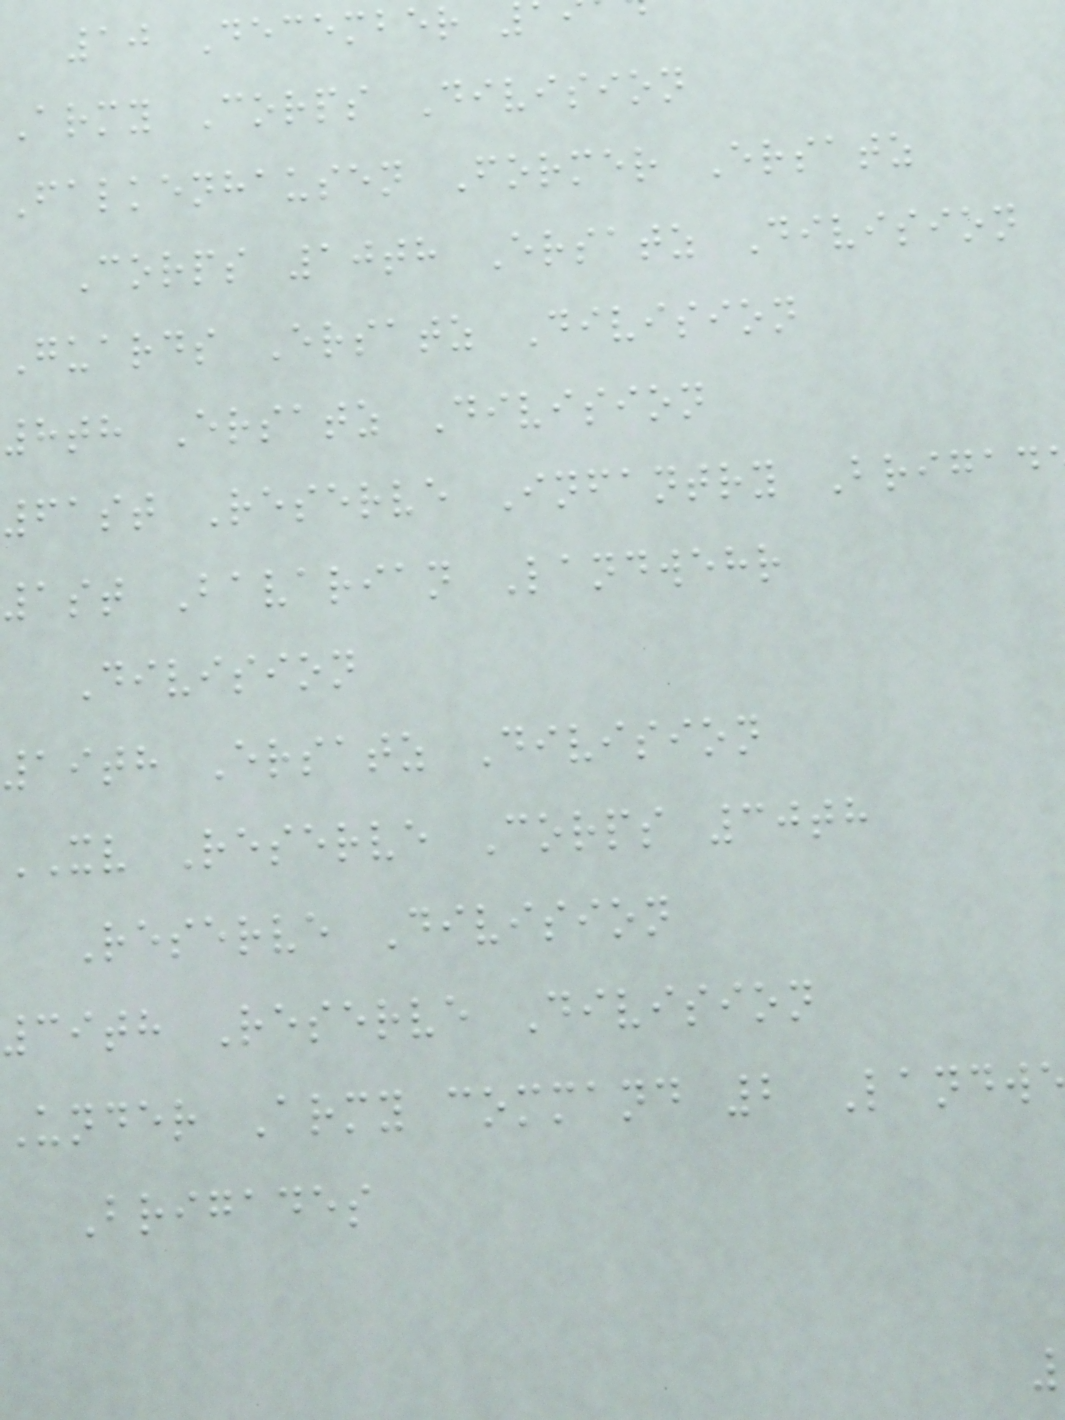10 December
Army Corps Division
Falkenhausen Former Ersatz
Corps 10th Ersatz Division
Guards Ersatz Division
8th Ersatz Division
61st Reserve Infantry Brigad
1st Bavarian Landwehr
Division
19th Ersatz Division
XV Reserve Corps 30th
Reserve Division
39th Reserve Division
Under Army command 2 Landw
Brigades
